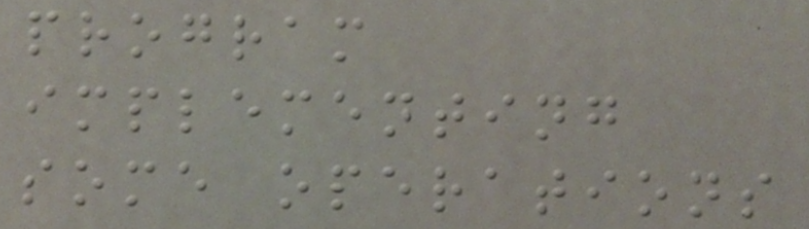program
implementing
some operations
